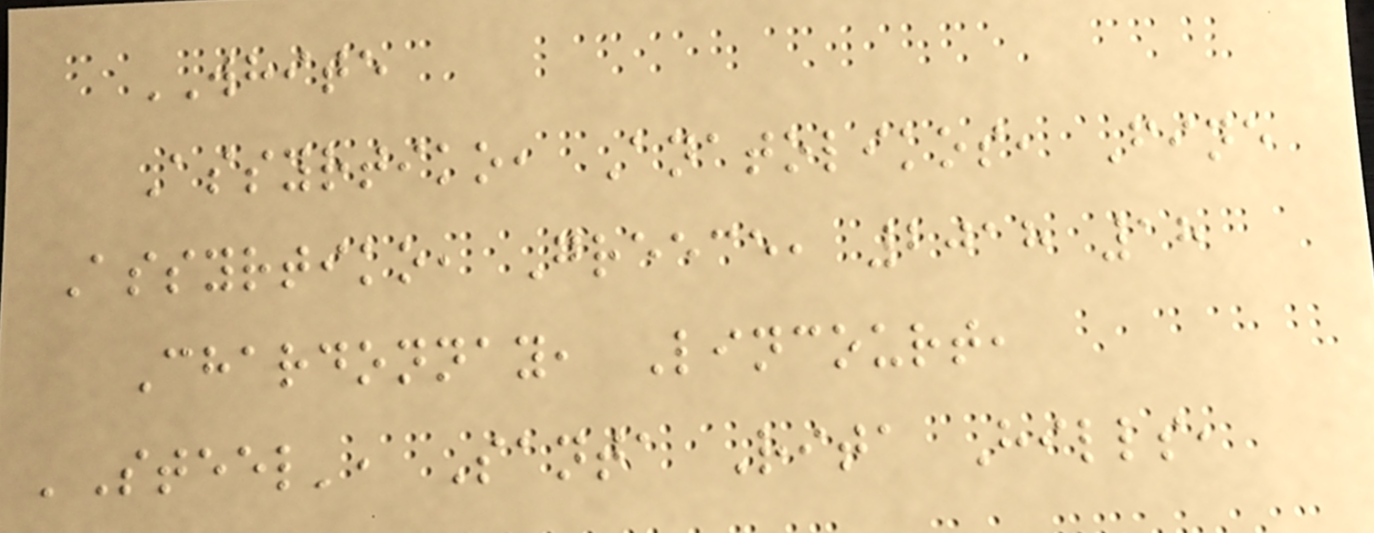WHITE
Assyrtiko, Anatolikos, Fine
Assyrtiko, Greece, 2018 18
Chardonnay, Lincourt,
'Steel', Santa Rita Hills,
